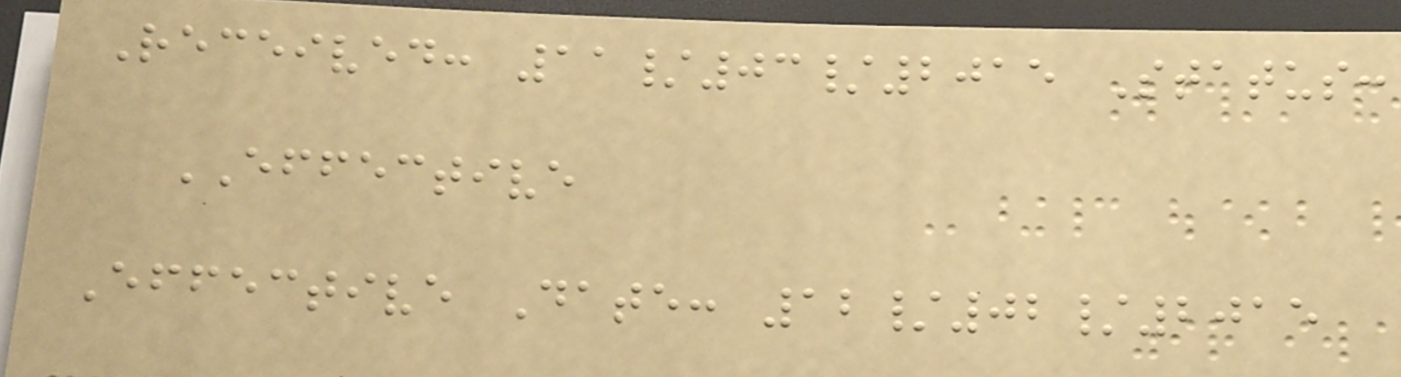Received: 11/03/2015 Status:
EFFECTIVE
Effective Date: 12/02/2015
